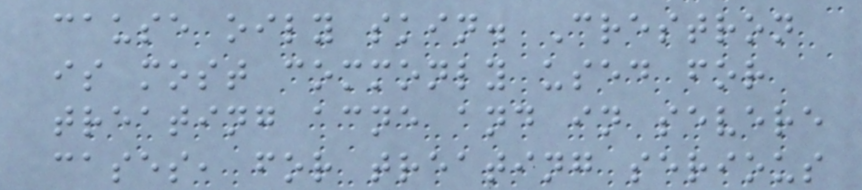cause oily skin. Crestron
is most commonly used for
treating acne and in severe
cases, for treating serious
